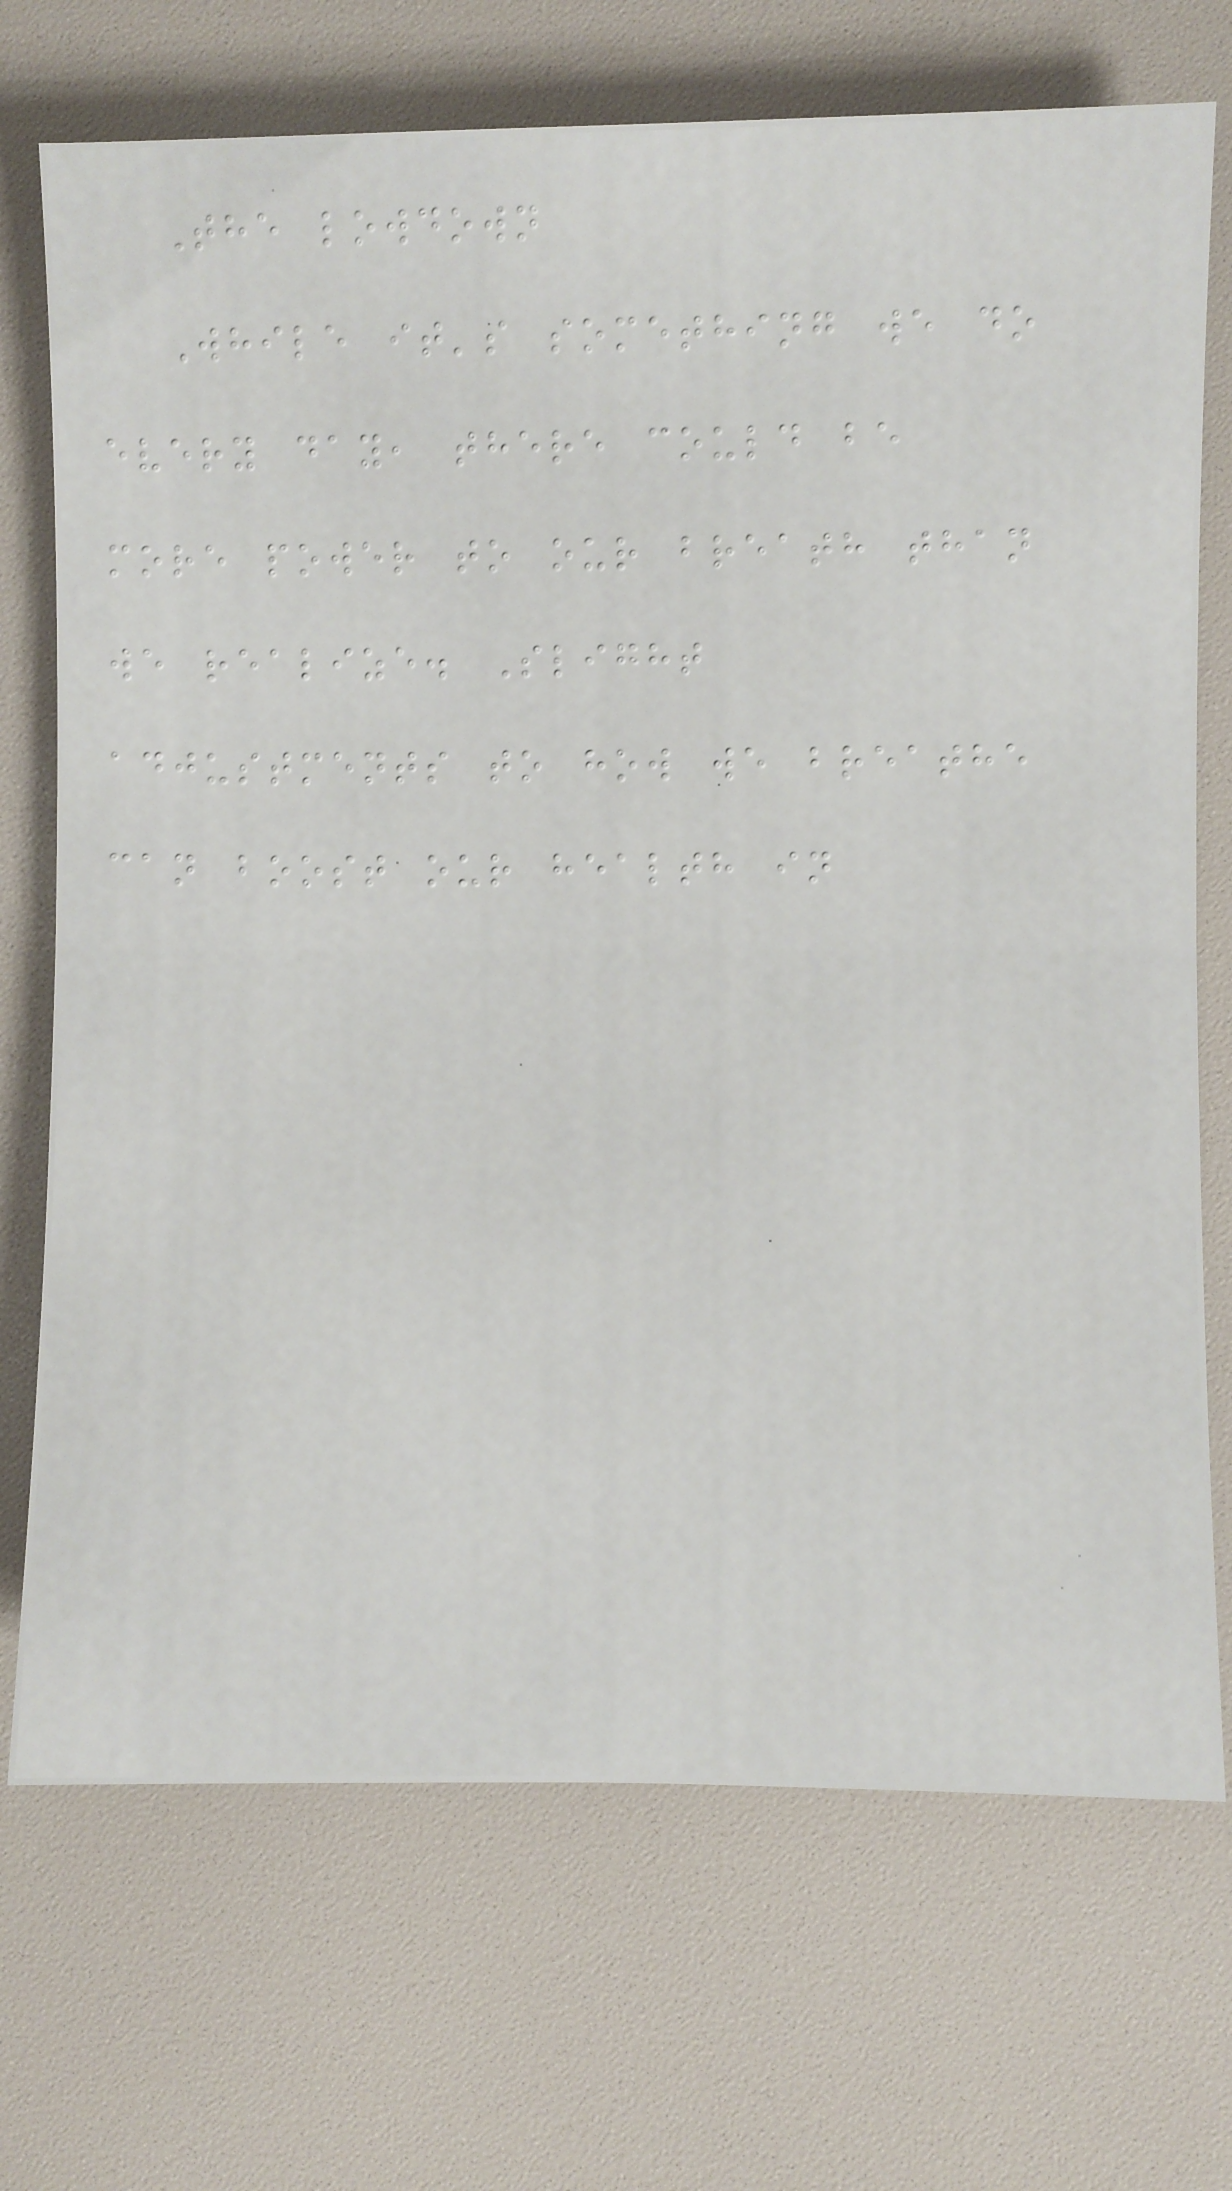The lowdown
While it's something we do
every day, there could be
more power to our breath than
we realize. Slight
adjustments to how we breathe
can boost our health in
